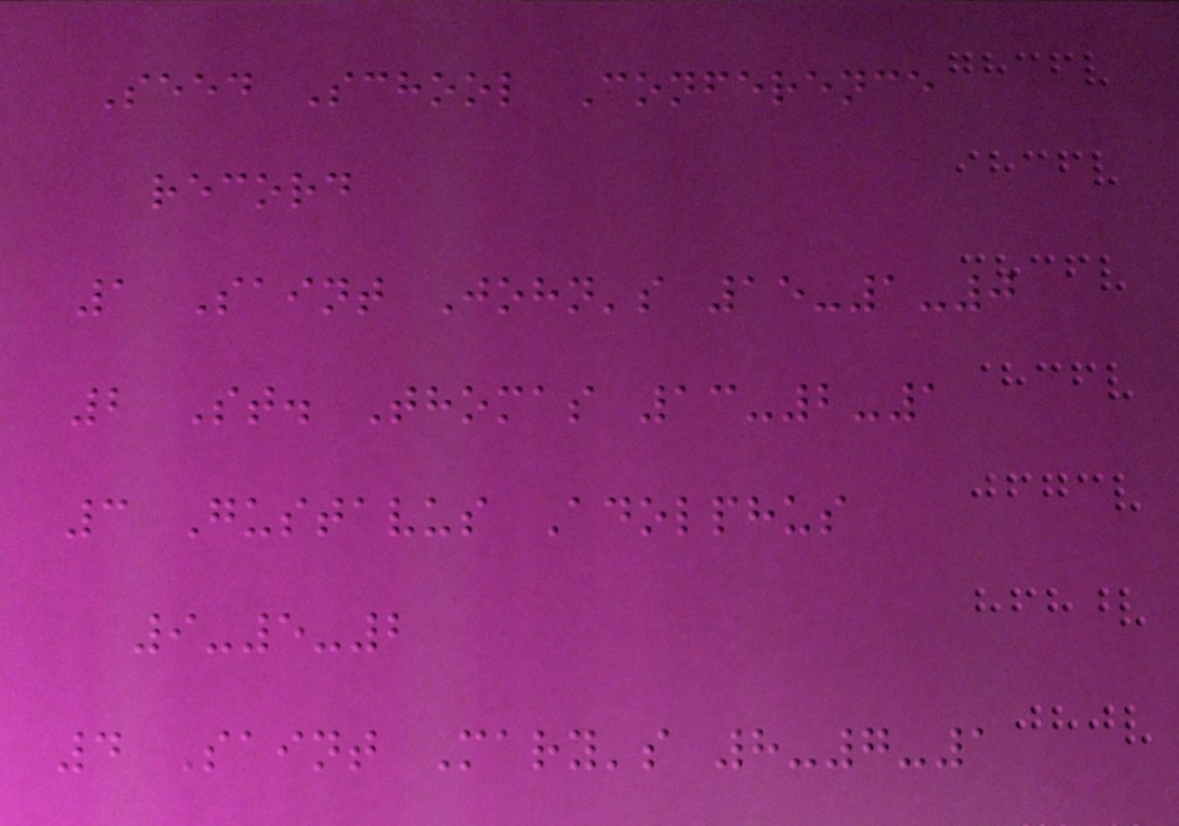Seed School Conference
record
1 Saint John's 15-1-0
2 St. Thomas 13-2-1
3 Gustavus Adolphus
9-5-2
4 Saint Mary's 8-7-1
